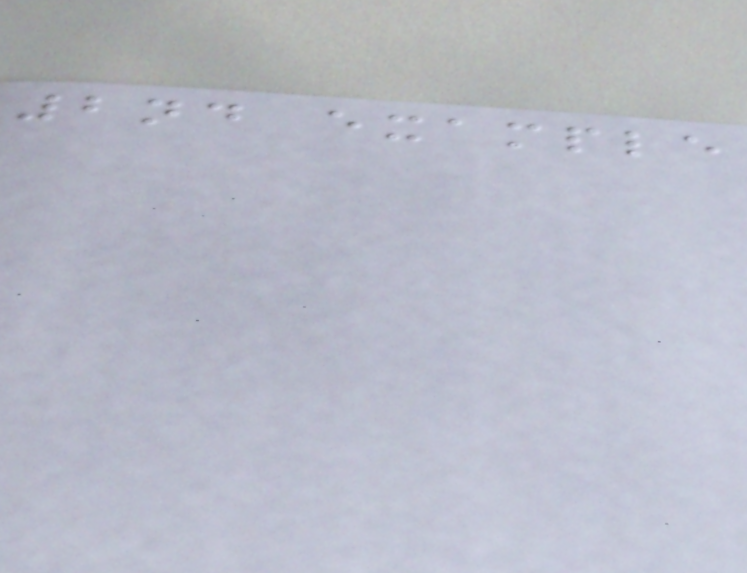2nd example
